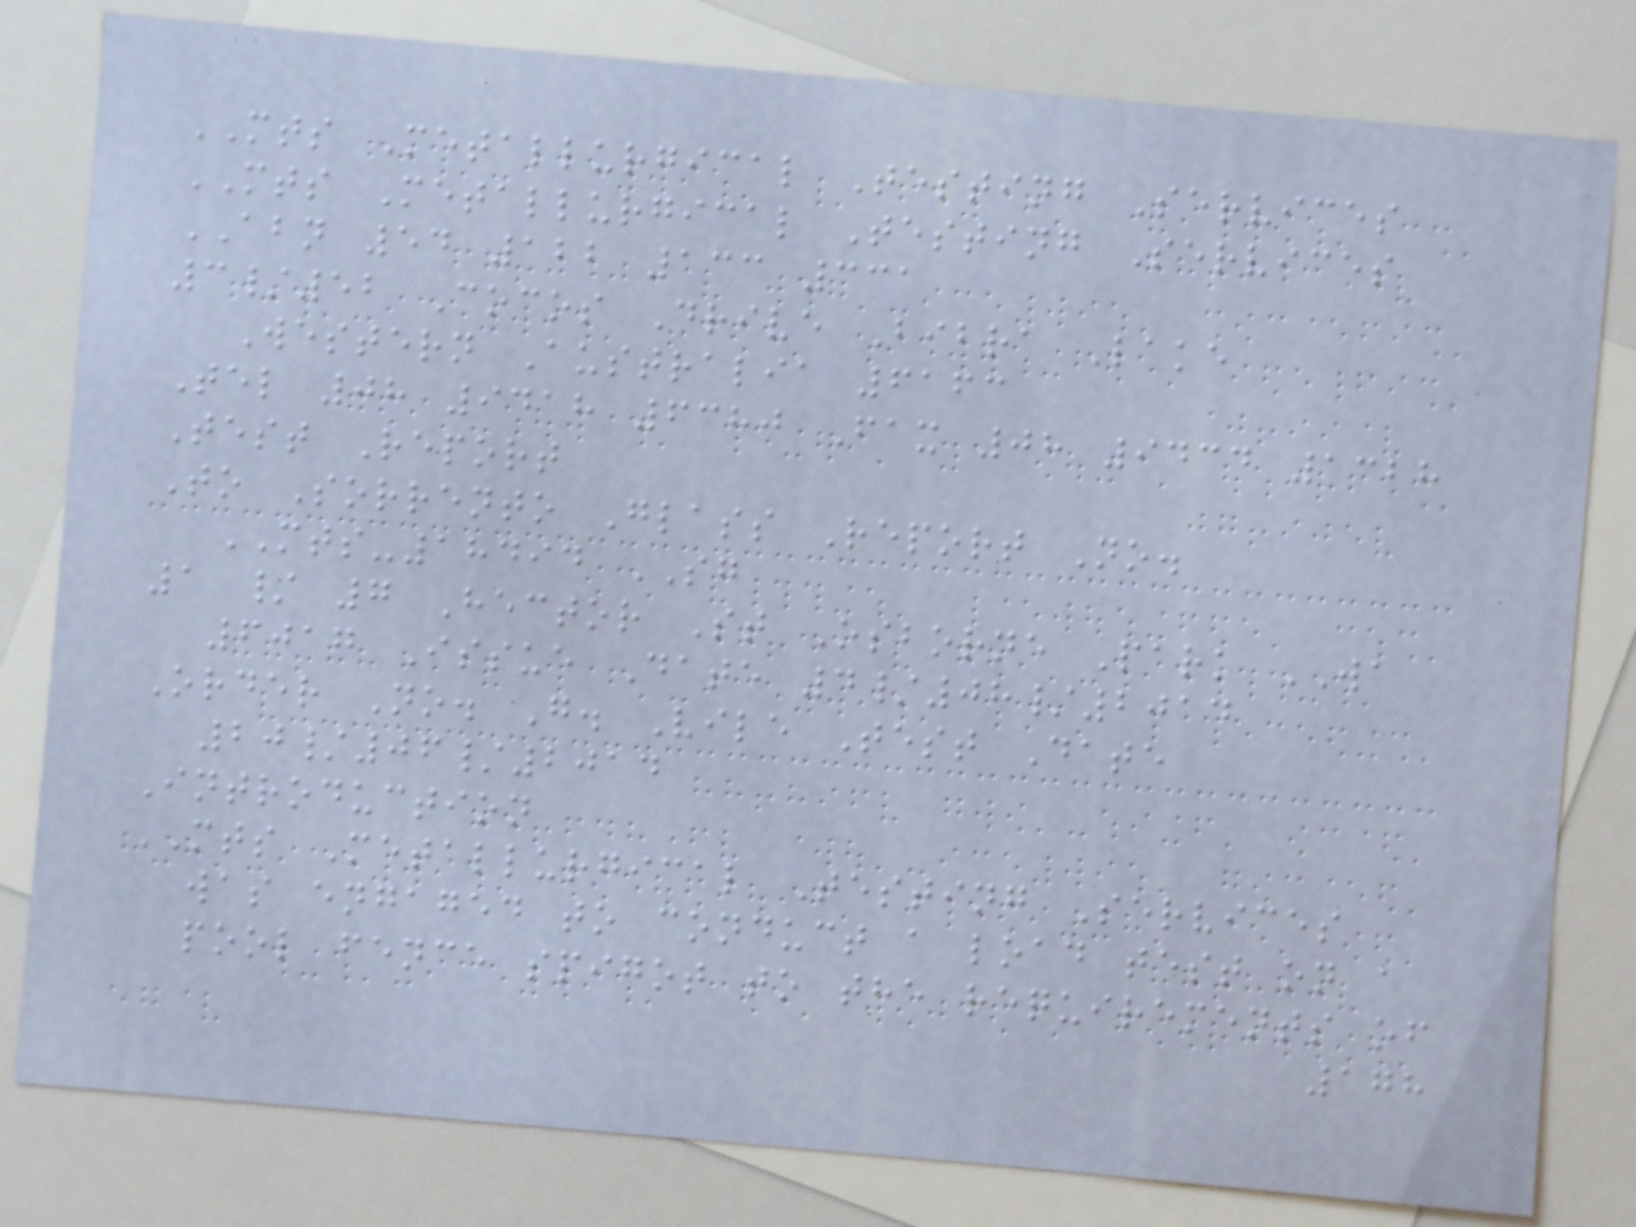MTS Metallurgical Testing Services
MTS Metallurgical Testing Services
ABN 54 122 133 331
3/52 Cocos Drive Bibra Lake
Western Australia 6163
Tel 08 9418 6380 Fax 08 9434 1328
Test Report
To Sorrento Glass Report No.
MTS-18494 SG
1 / 7 Hector St Osborne Park WA
6017 Issue Date 4/08/2014
Order No. G. Vile Test Date
20/06/2014
Introduction
MTS Metallurgical Testing Services
was engaged to conduct a load test on a
pool fence spigot to the requirements of
178
